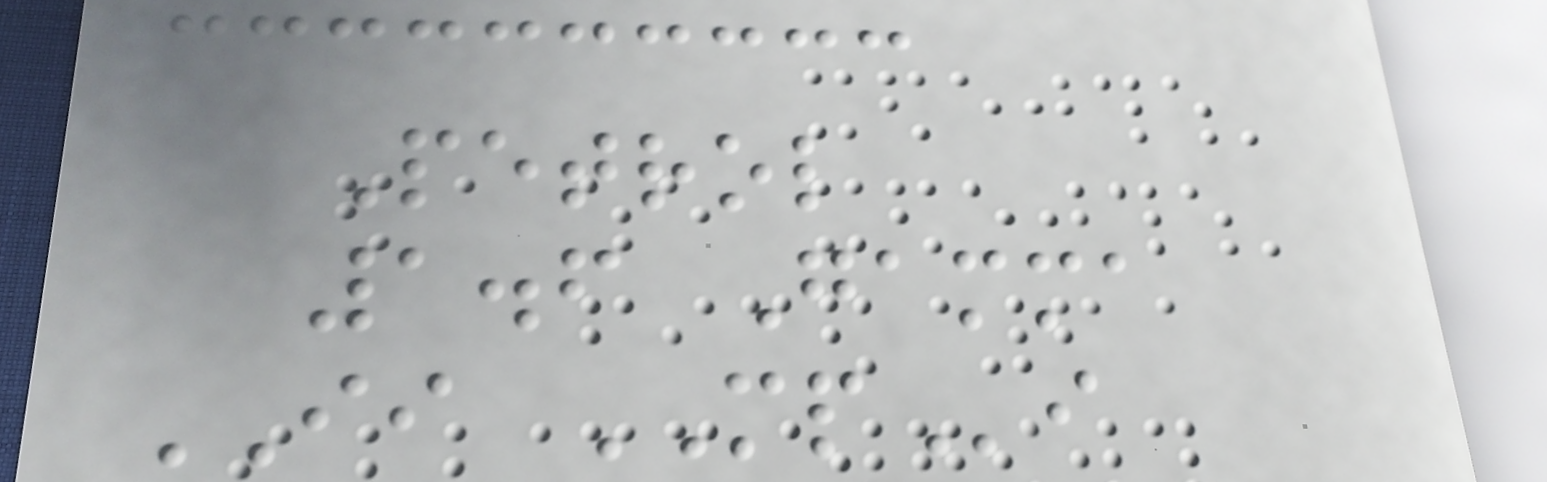Petrol
1.6 Gamma
II MPi
